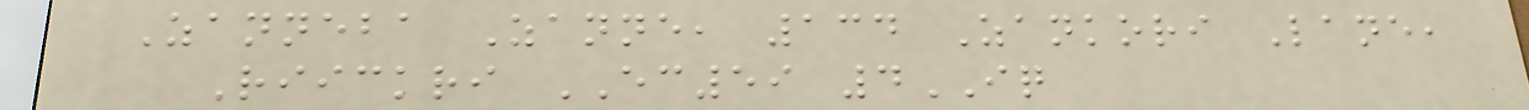Zanneba Zanne, 134 Zankori Lane,
Riickri EC59 4IQ
